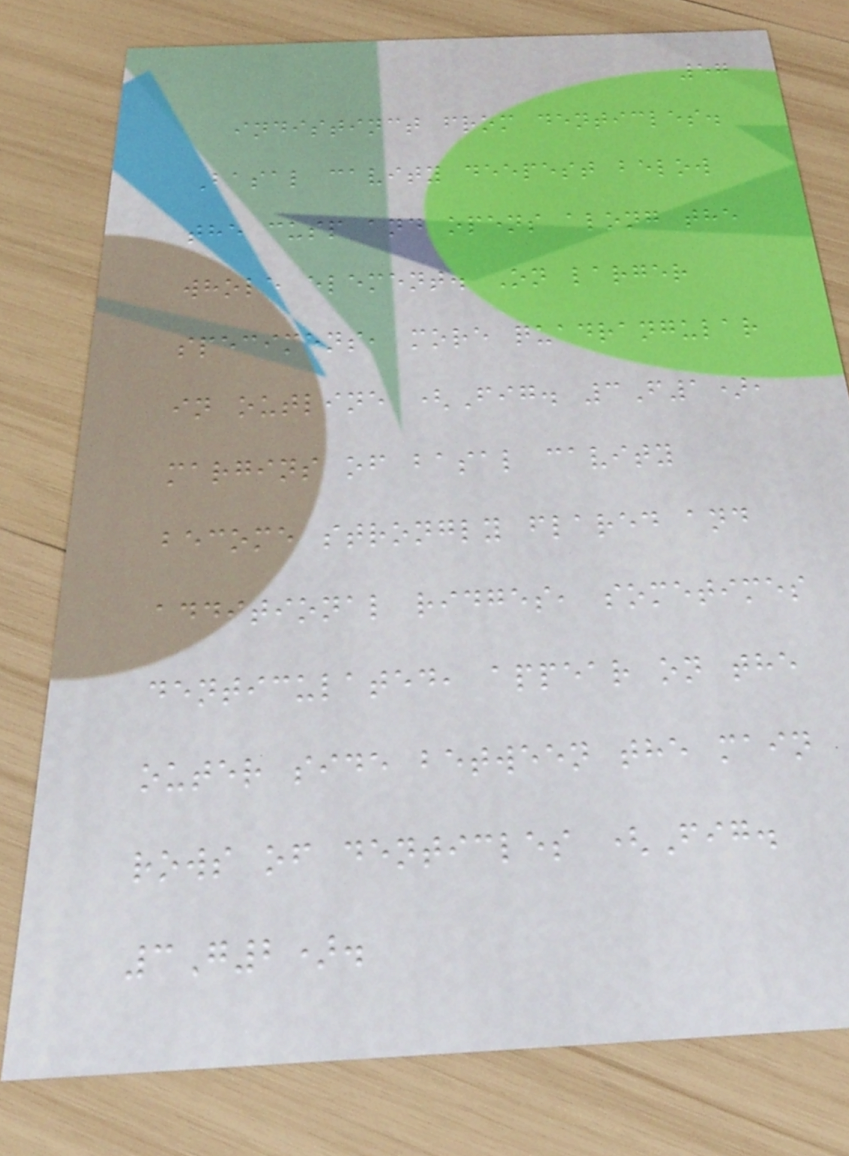57
indistinct from denticles.
Basal cavity deepest below
the cusp and opens along the
whole element. On larger
specimens, more quadrangular
in outline (Fig. 3F1),
margins of basal cavity
become strongly flared and
additional ridges, sometimes
denticulated, appear on the
outer side between the main
rows of denticles (Fig.
3G2).
